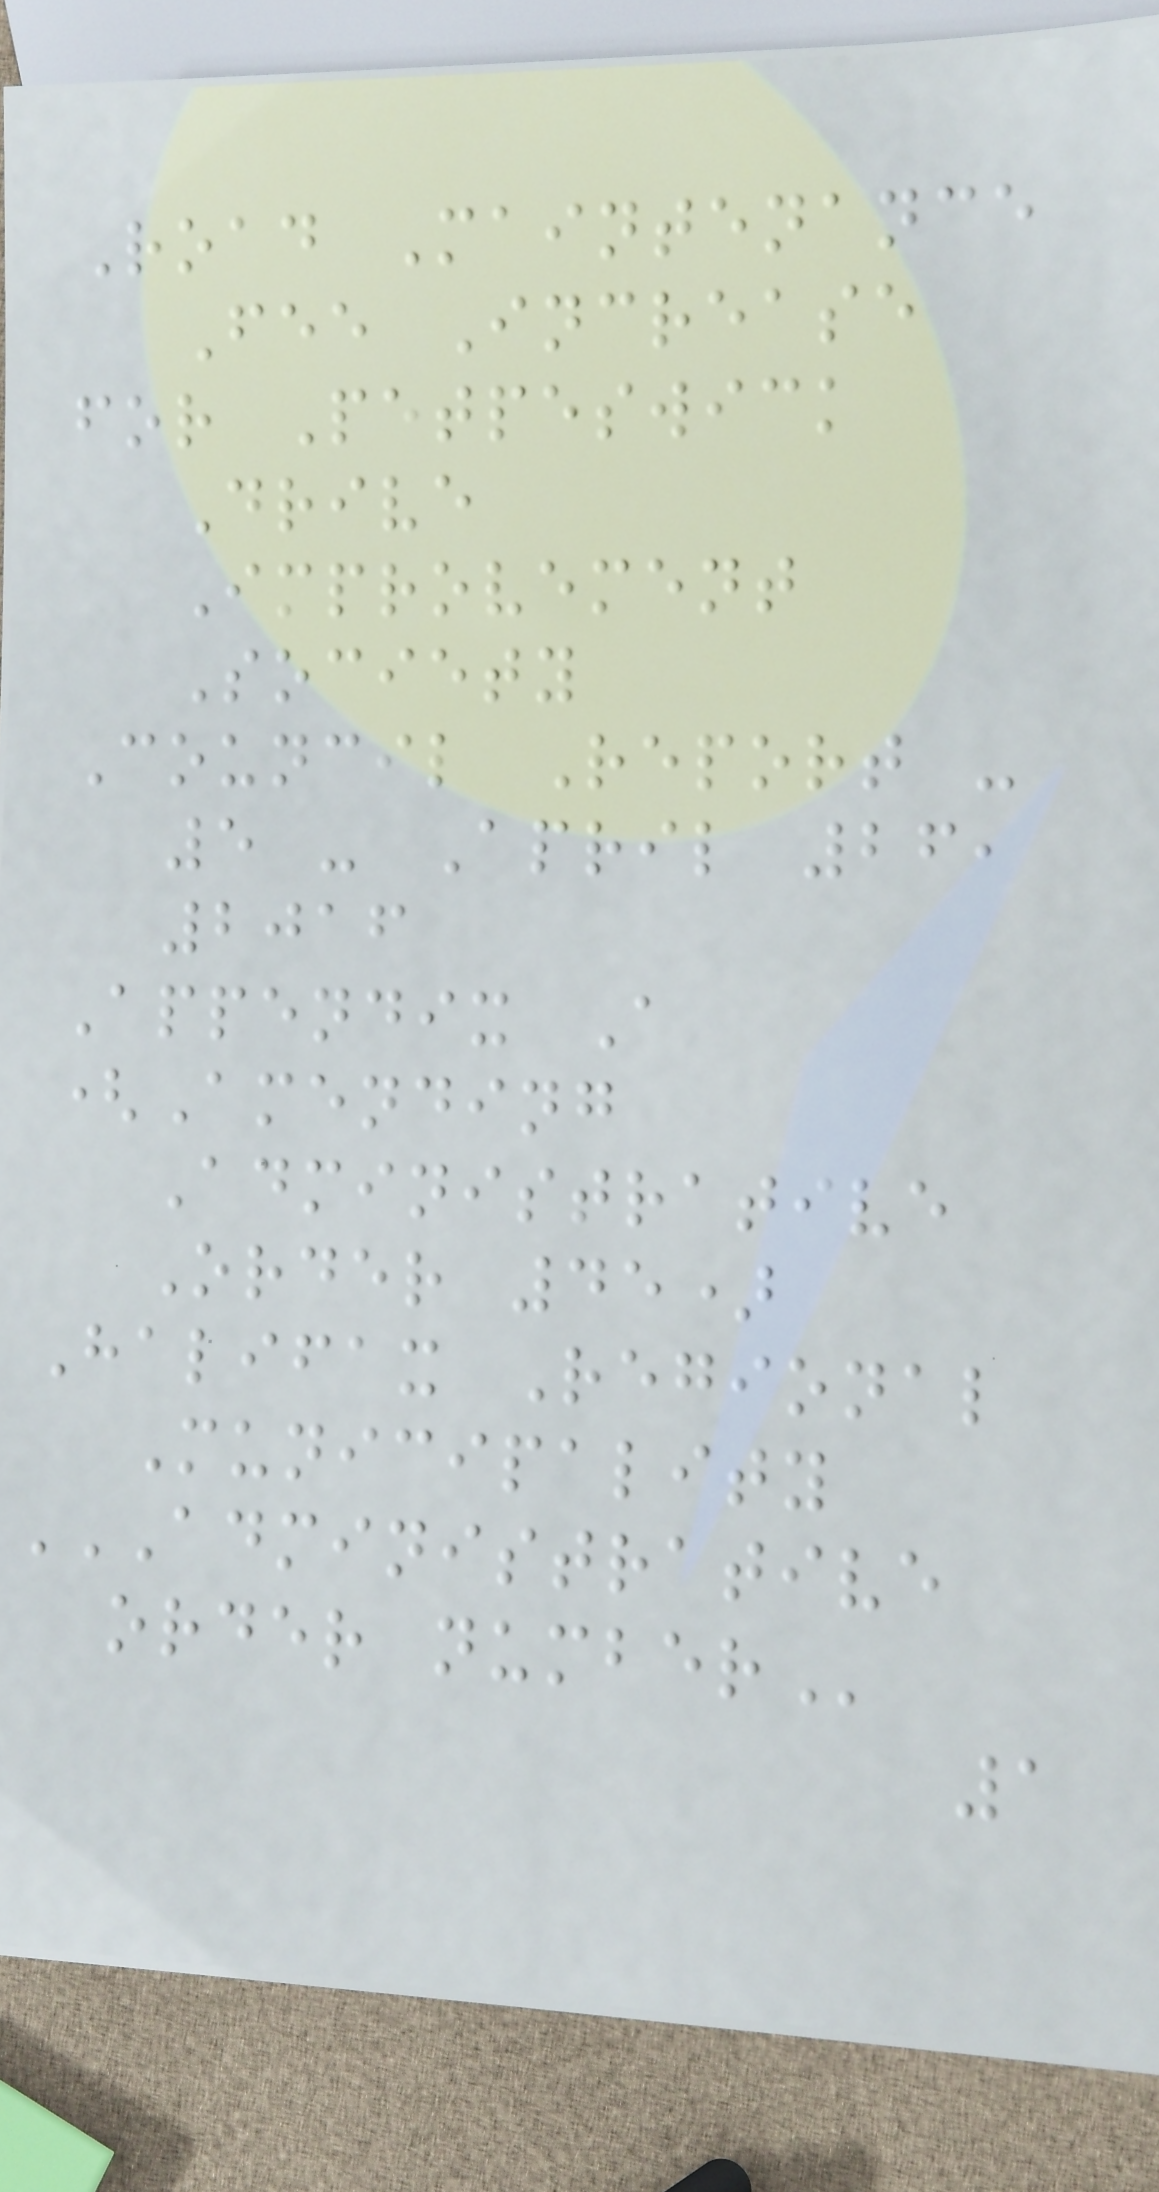Road Maintenance
Fee Increase
for Petpeswick
Drive
Improvement
Society
Council Report -
5 - April 26,
2016
Appendix A
(Amending
Administrative
Order 45)
Halifax Regional
Municipality
ADMINISTRATIVE
ORDER NUMBER
1
